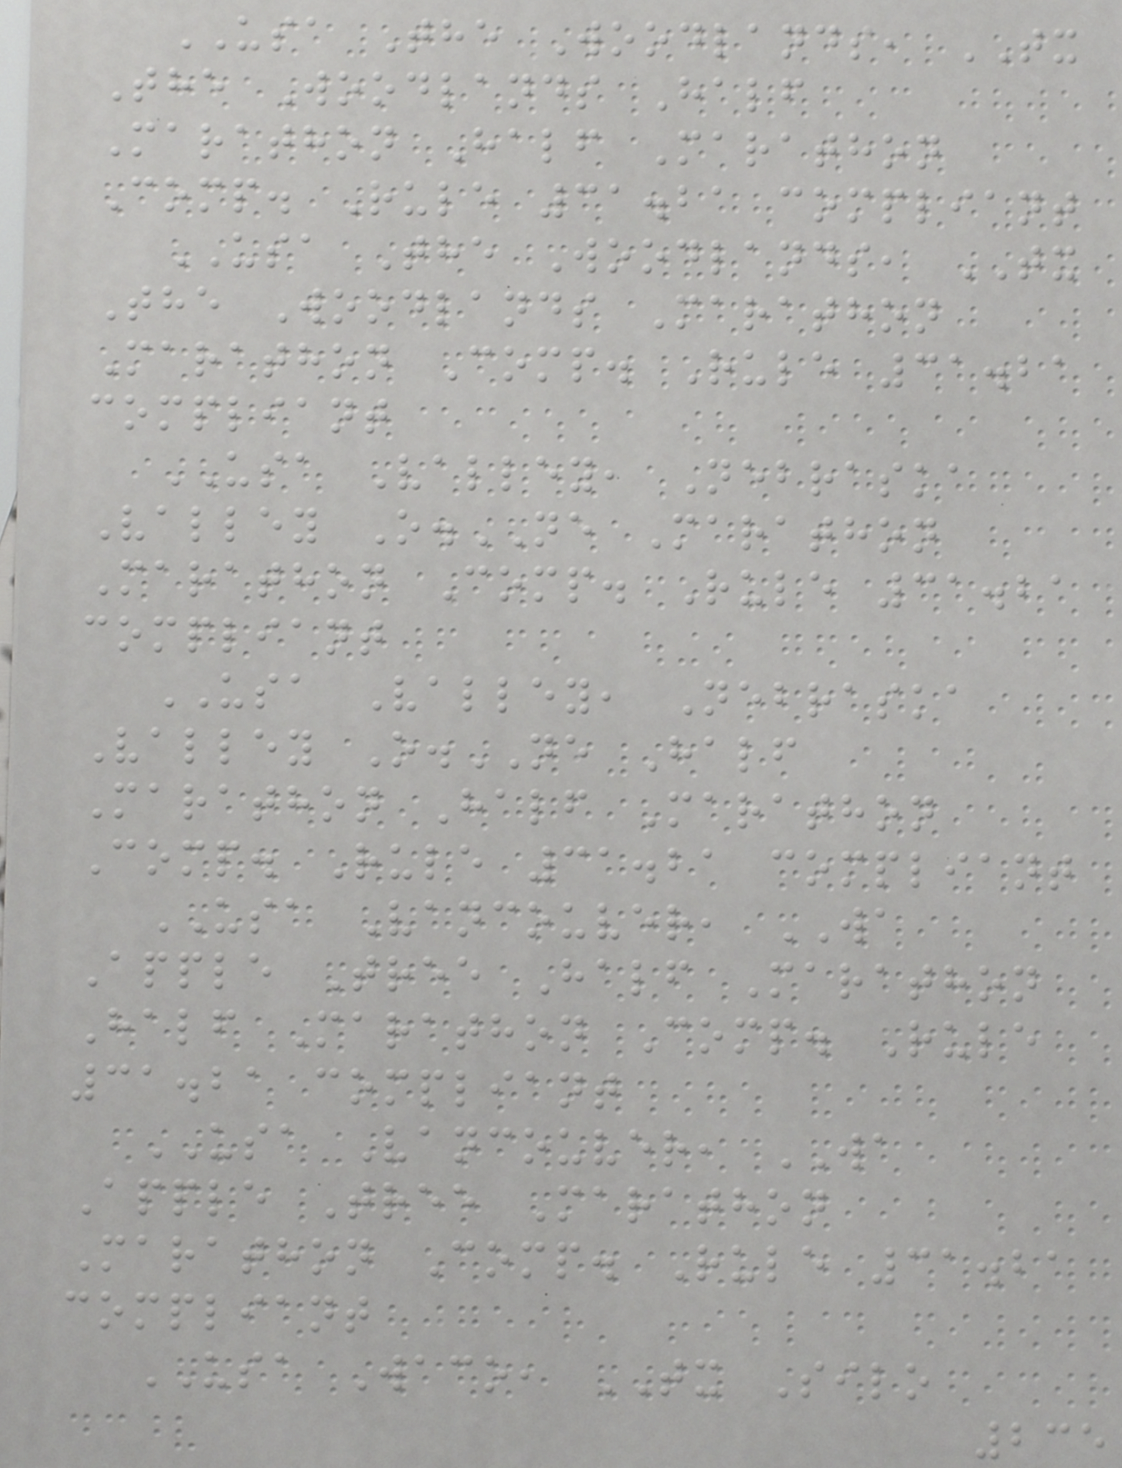USA The Woodlands, TX
The Woodlands Half
Marathon Half Marathon
Comp. Rule 31.21 compliant
USA The Woodlands, TX
The Woodlands Marathon
Marathon Comp. Rule 31.21
compliant
USA Valley, Nebraska
Valley O.NE Marathon
Marathon Comp. Rule 31.21
compliant
USA Valley, Nebraska
Valley O.NE Half
Marathon Half Marathon
Comp. Rule 31.21 compliant
USA Vancouver, WA
Apple Tree Half Marathon
Half Marathon Comp. Rule
31.21 compliant
USA Vancouver, WA
Apple Tree Marathon
Marathon Comp. Rule 31.21
compliant
USA Waco, TX Silo
235
